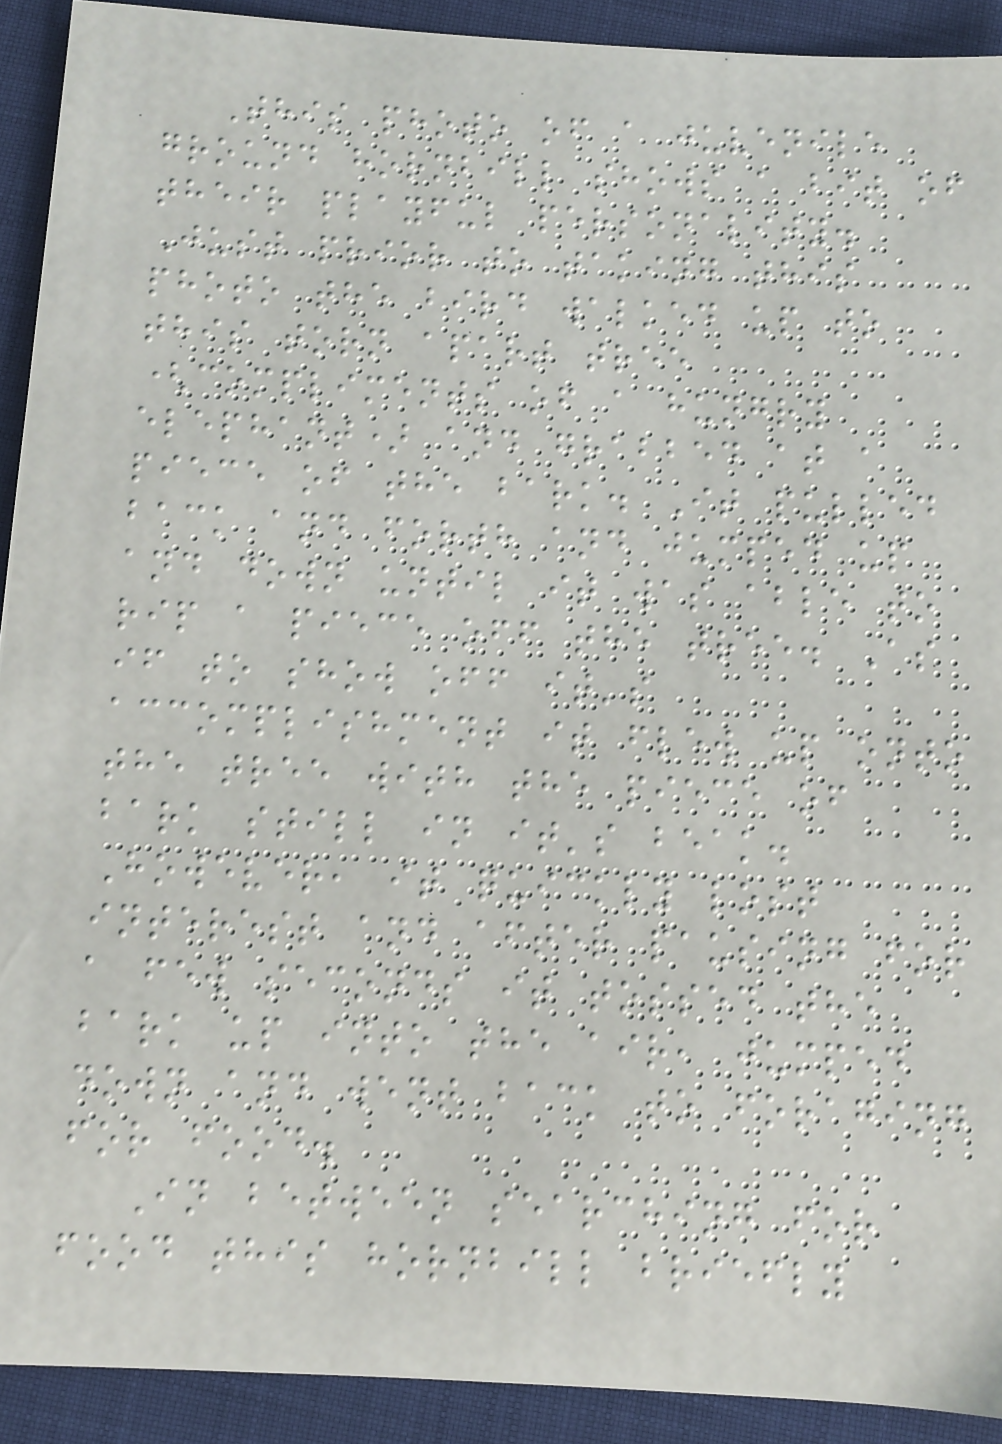This photo of a juvenile
ground hornbill shows a bit of
their playful personality.
Just prior to taking this
photo the bird walked up to
this torn apart tree
(compliments of a hungry
elephant) and grabbed at a
piece of the bark. It pulled
back and forth and jumped up
and down until it was able to
rip a piece off the tree. As
if to show off it's
accomplishment it flew up onto
the tree with the piece of
bark still in it's beak.
However, it quickly lost
interest and after pausing for
a few seconds it tossed the
bark up into the air, jumped
down and went back to foraging
for food.
In between searching for
food this hornbill briefly
